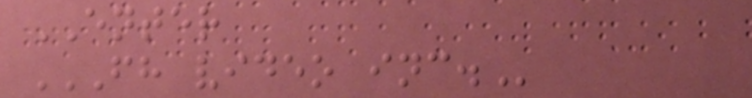ENTER
FH VIDEO INC.
